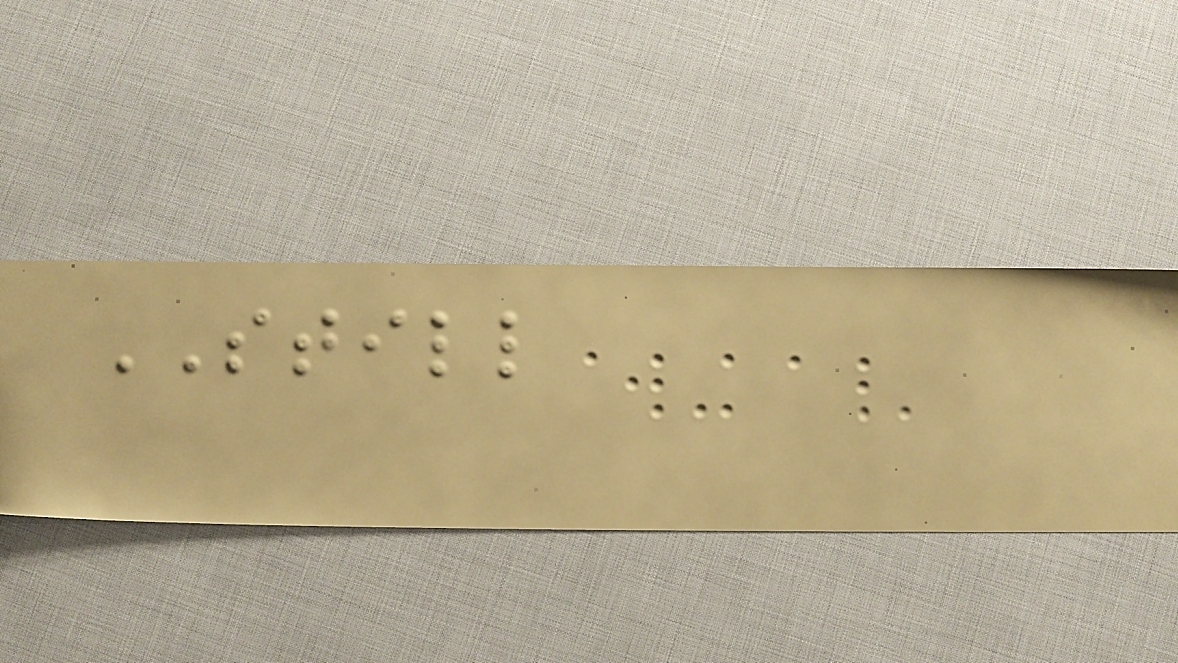STILL
